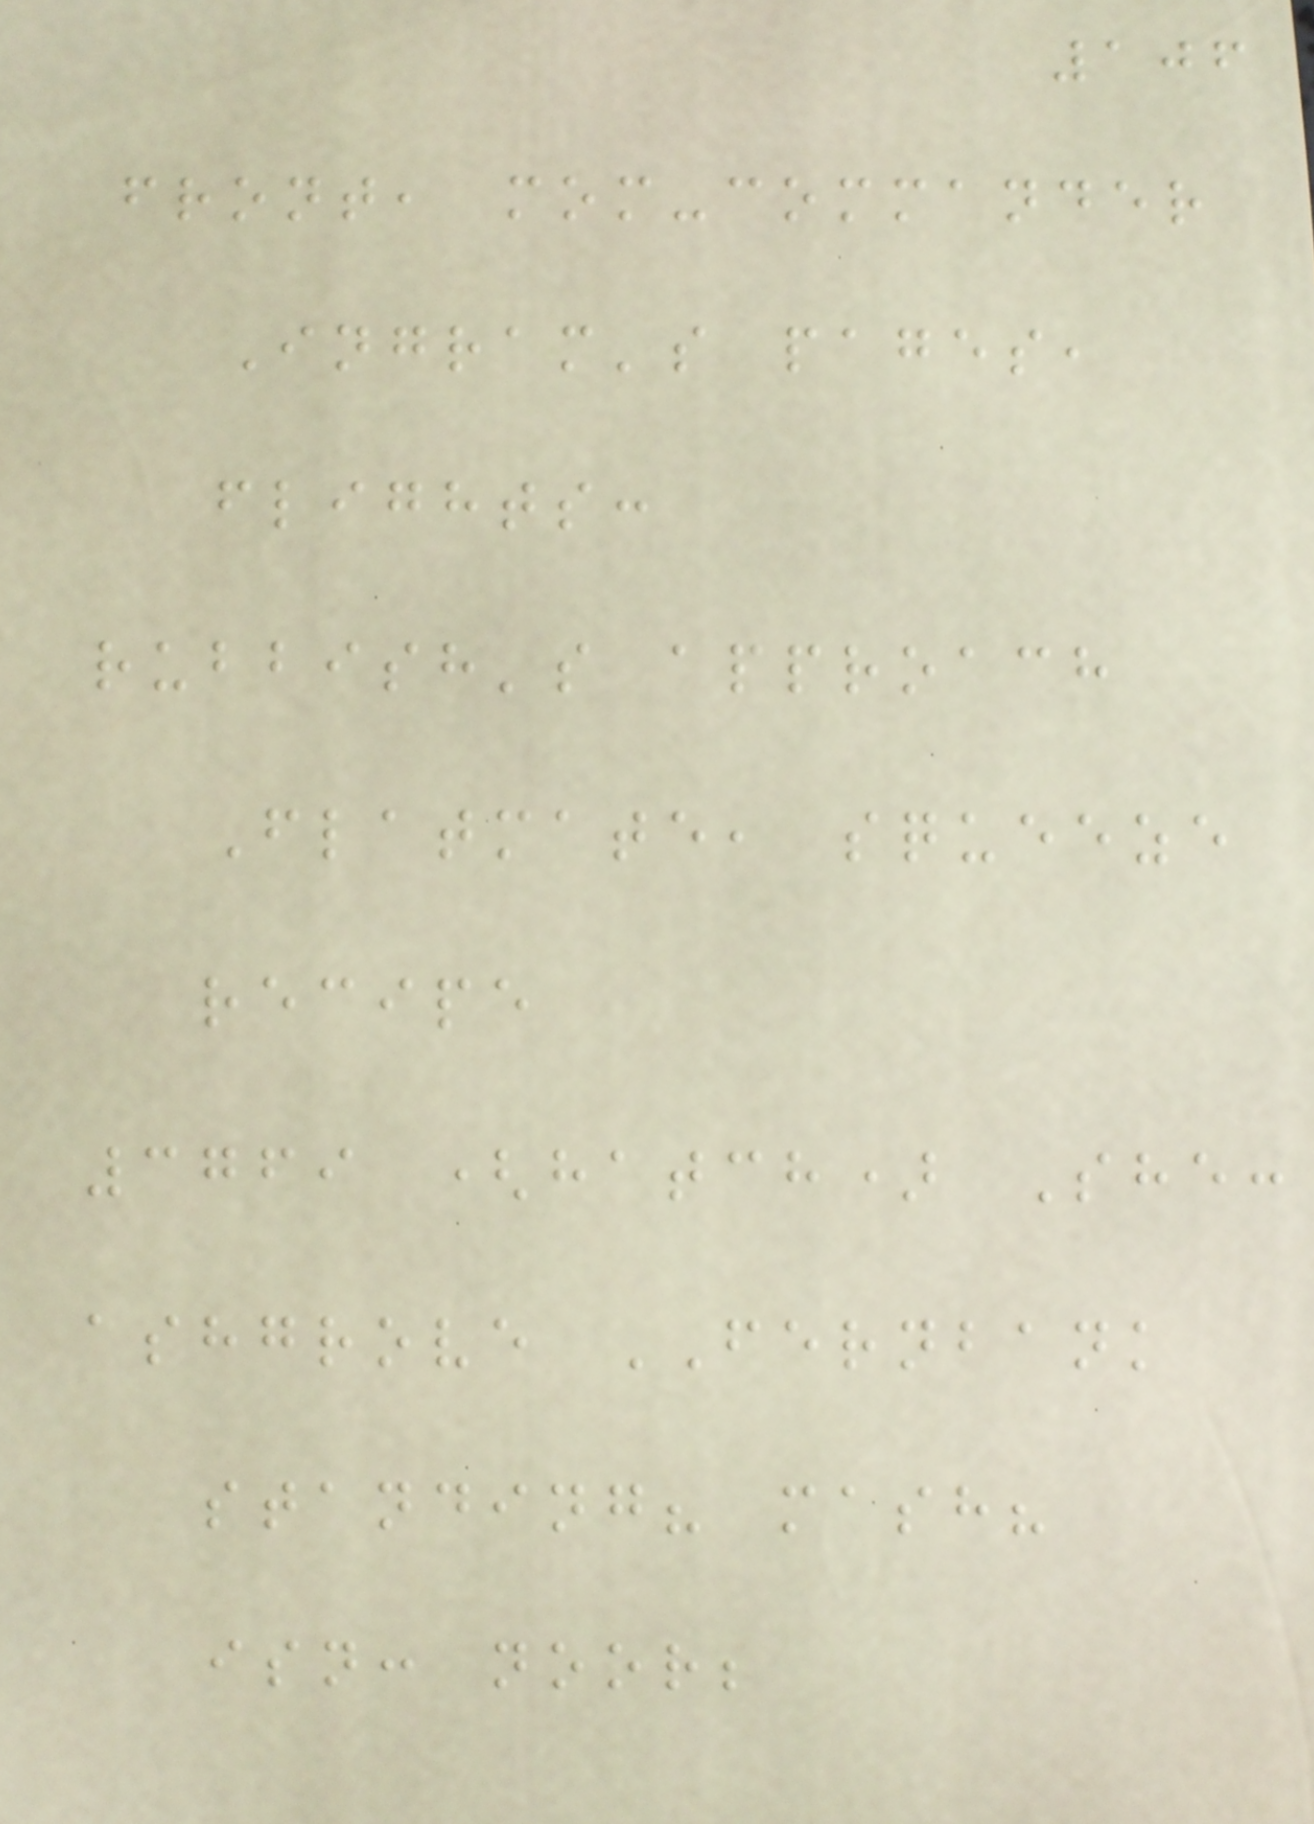106
front, mom-commander
Ingram's pages,
flights:
rubbish's approach
Flatmate, squeeze
recipe
3769 (hatch) She:
ashgrove FERNBANK
standing? mash?
isn: noor;
